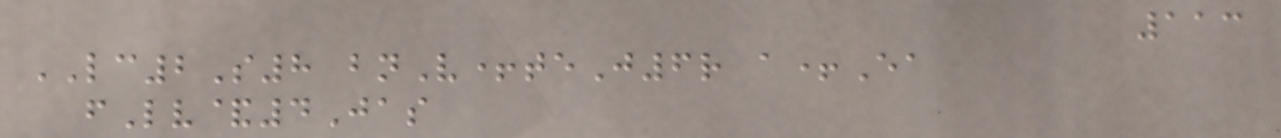113
LC2S8 bnV+teJ6r a+Ea
fLv&4Jas
